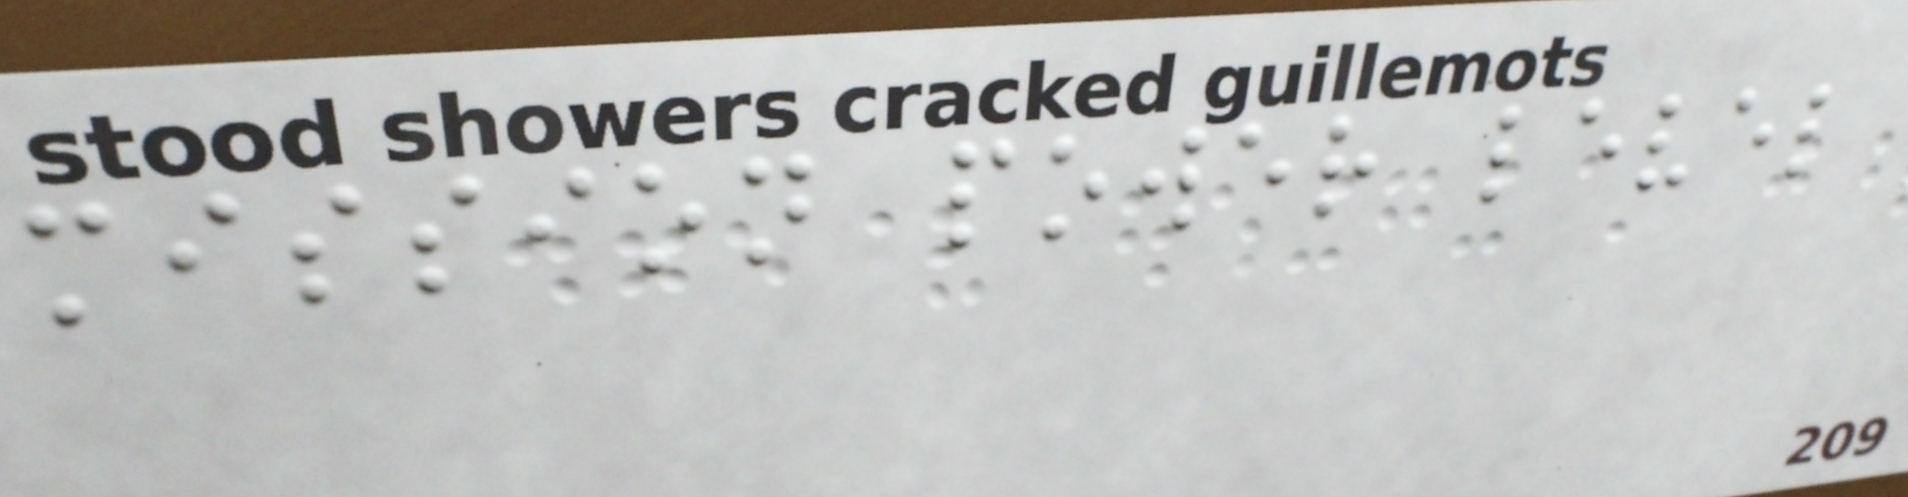mission power level
